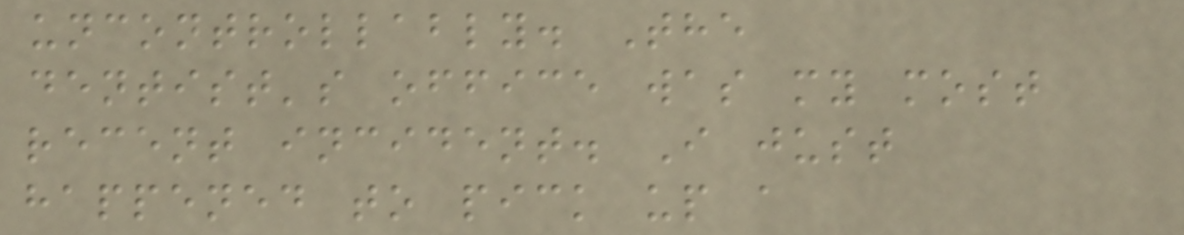uncontrollably. The
dentist's office was my most
recent incident. I just
happened to pick up a
